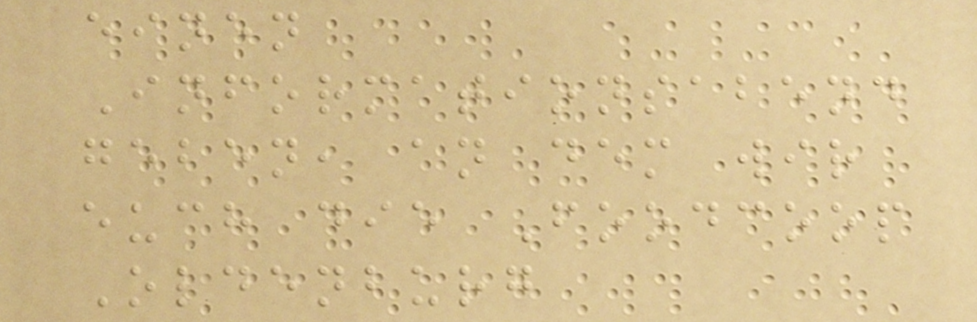einen
Informationsabend
geben, an dem wir
euch die Foodcoop
Oldenburg
